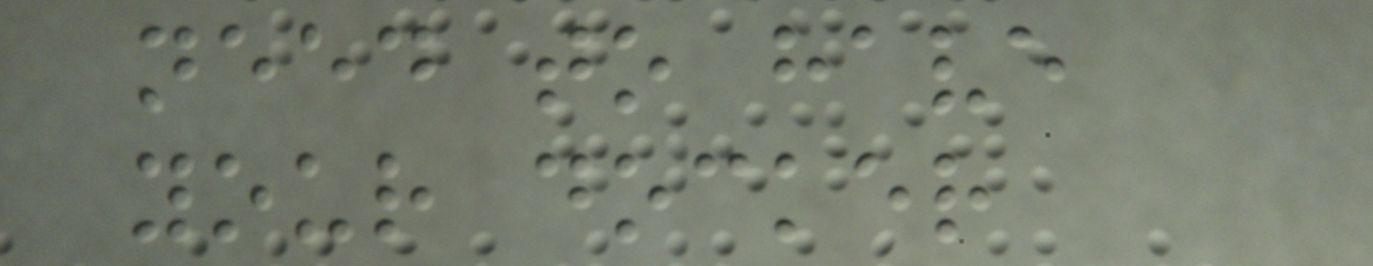need to have
your docker
